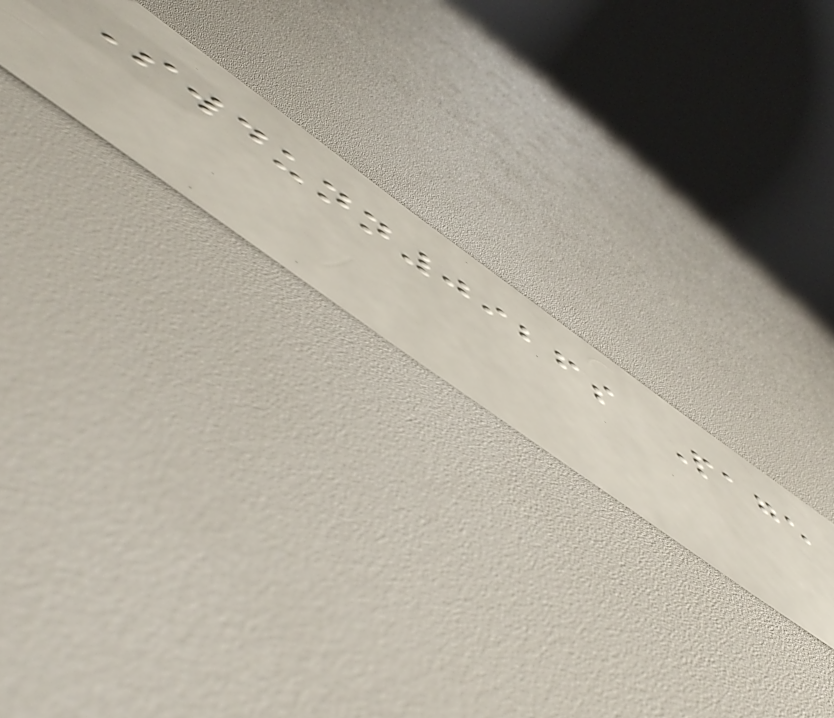Swdunn0926s Page
